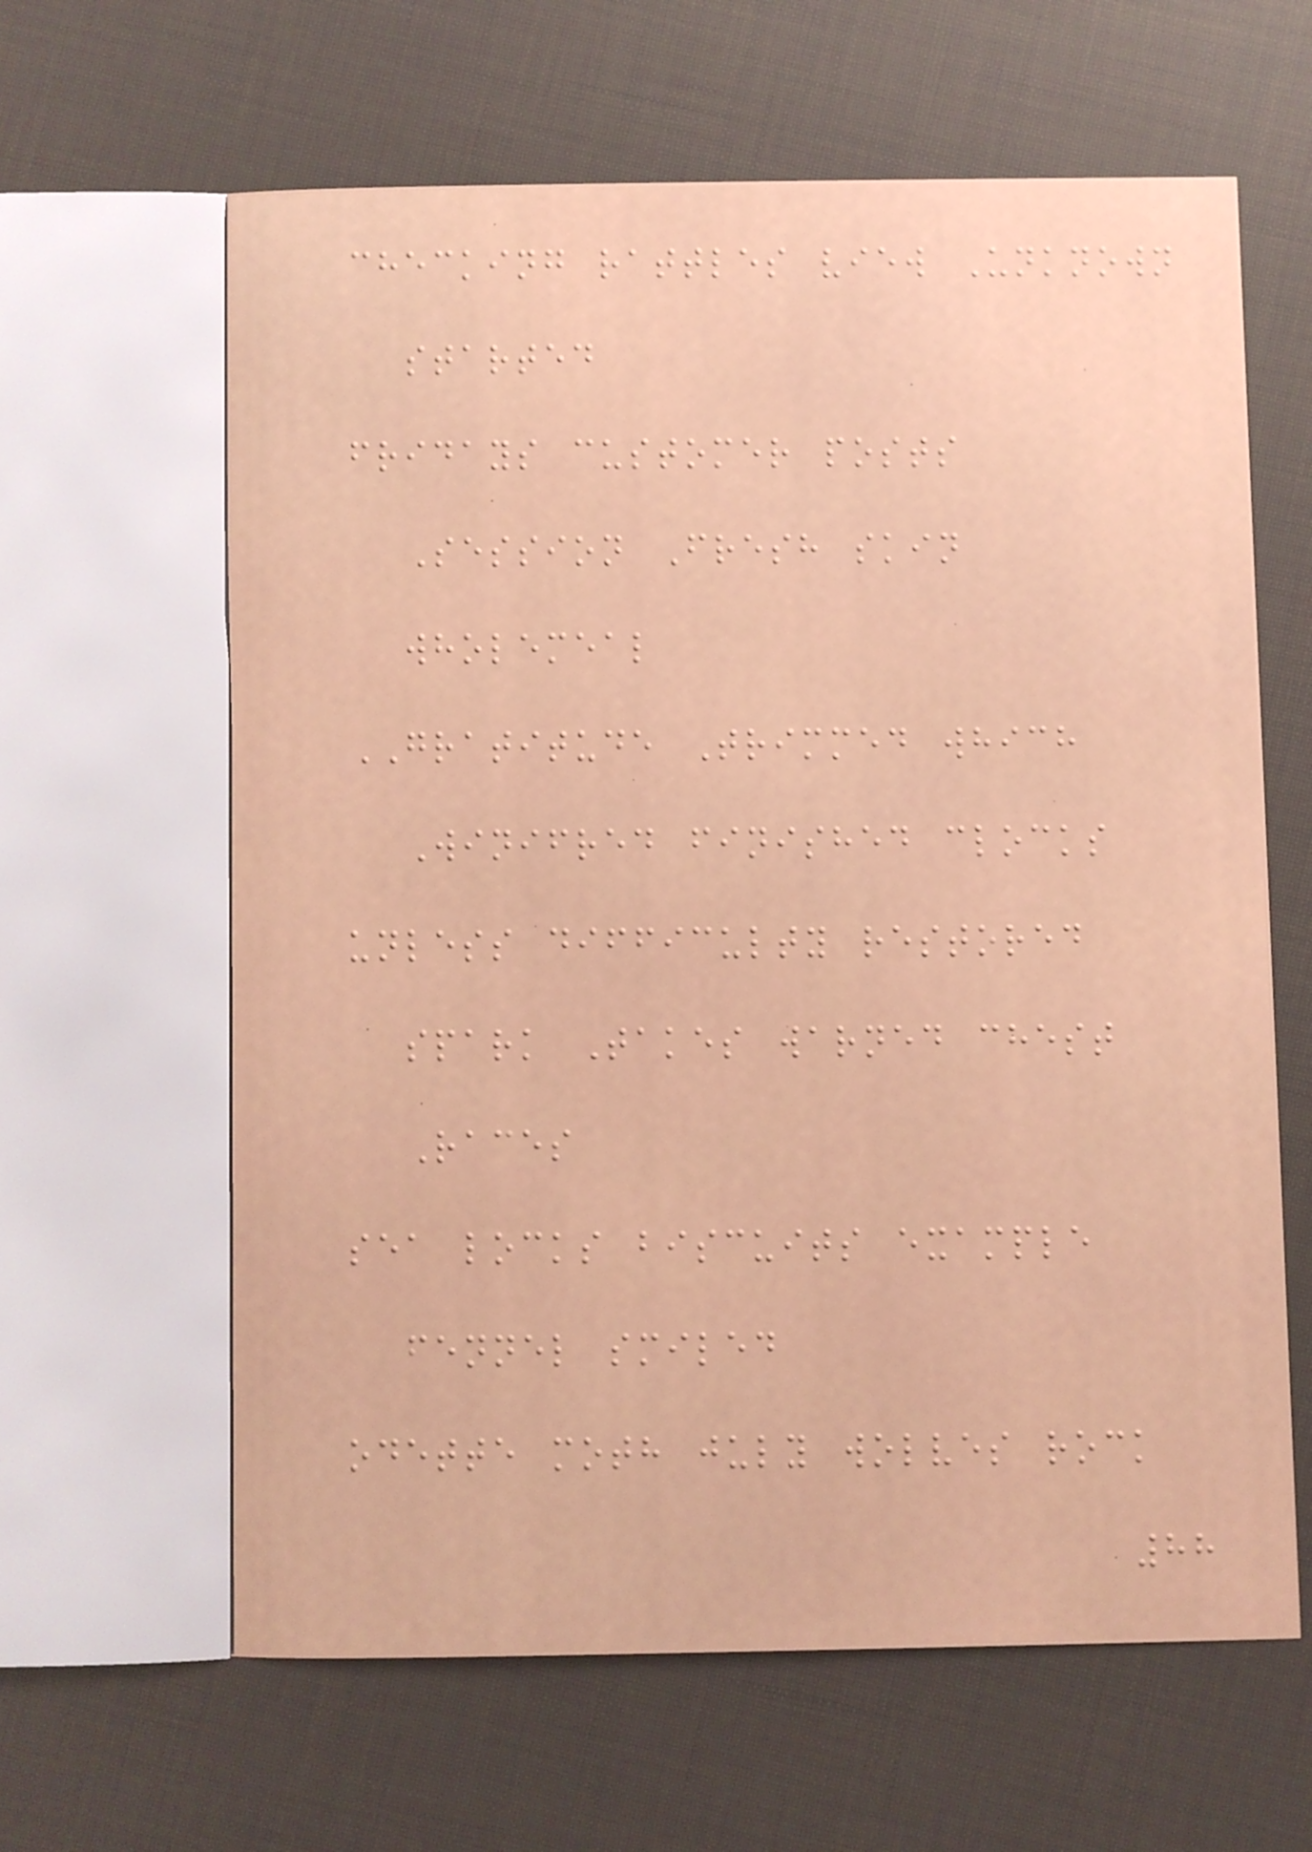checking rattles view Unknown
started
fridays customer posts
Session Fresh skin
wholemeal
GRATITUDE Trimmed which
Winifred finished clocks
unless difficulty restored
spark Takes warned chest
Races
sea locks biscuits example
fennel smiled
odette moth july wolves rock
88
